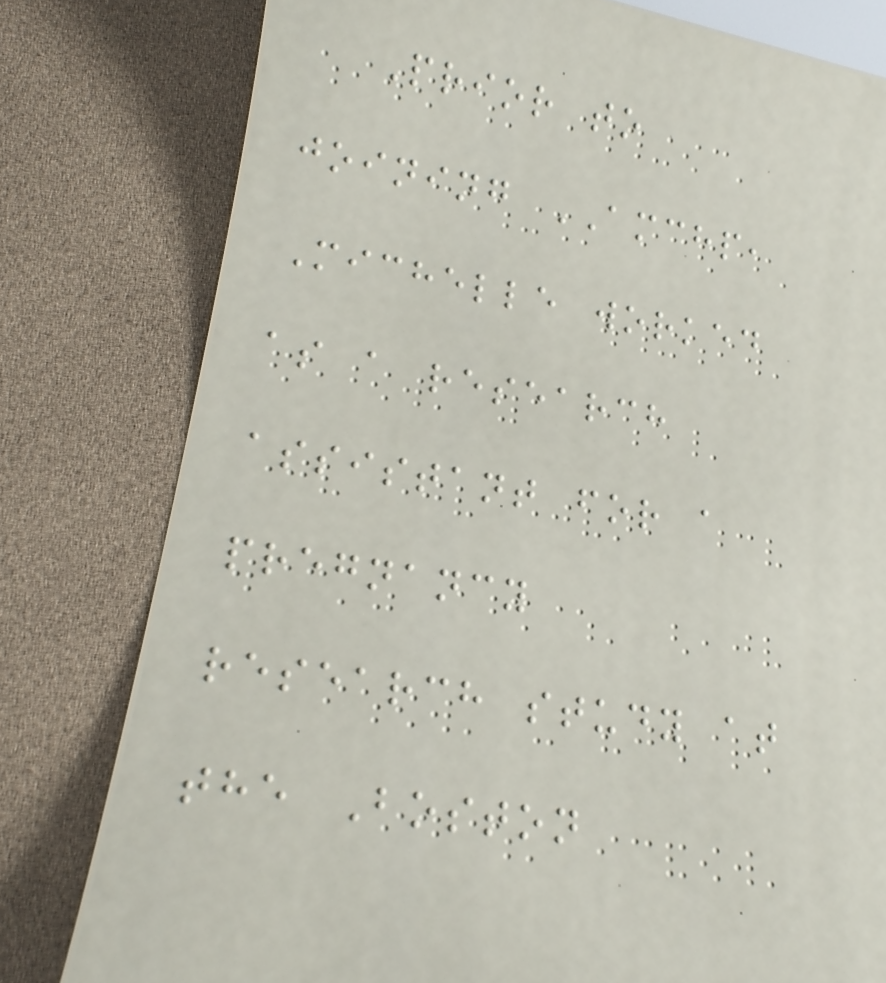Prior to
joining AMCHP,
Michelle worked
as a research
assistant for a
pregnancy
research study at
the Boston
